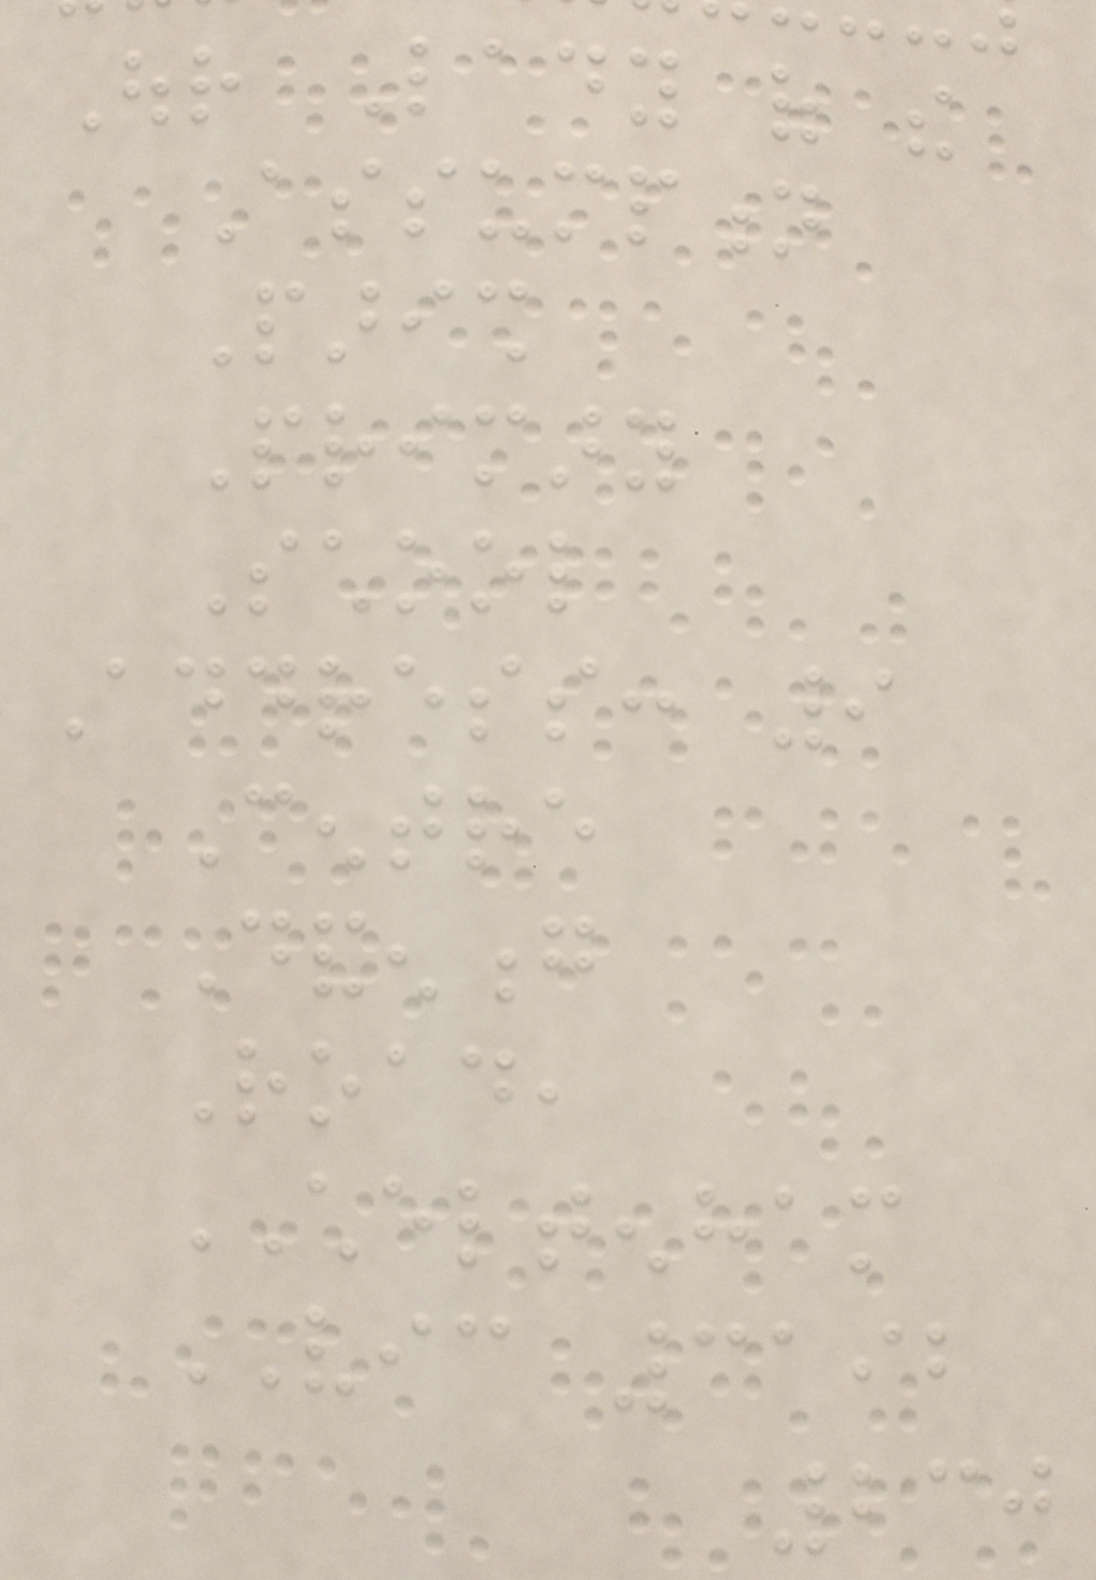Our Lady of the
Assumption
Parish
Primary
School
Address: 9
Centre
Dandenong
Road,
CHELTENHAM
VIC 3192
230
